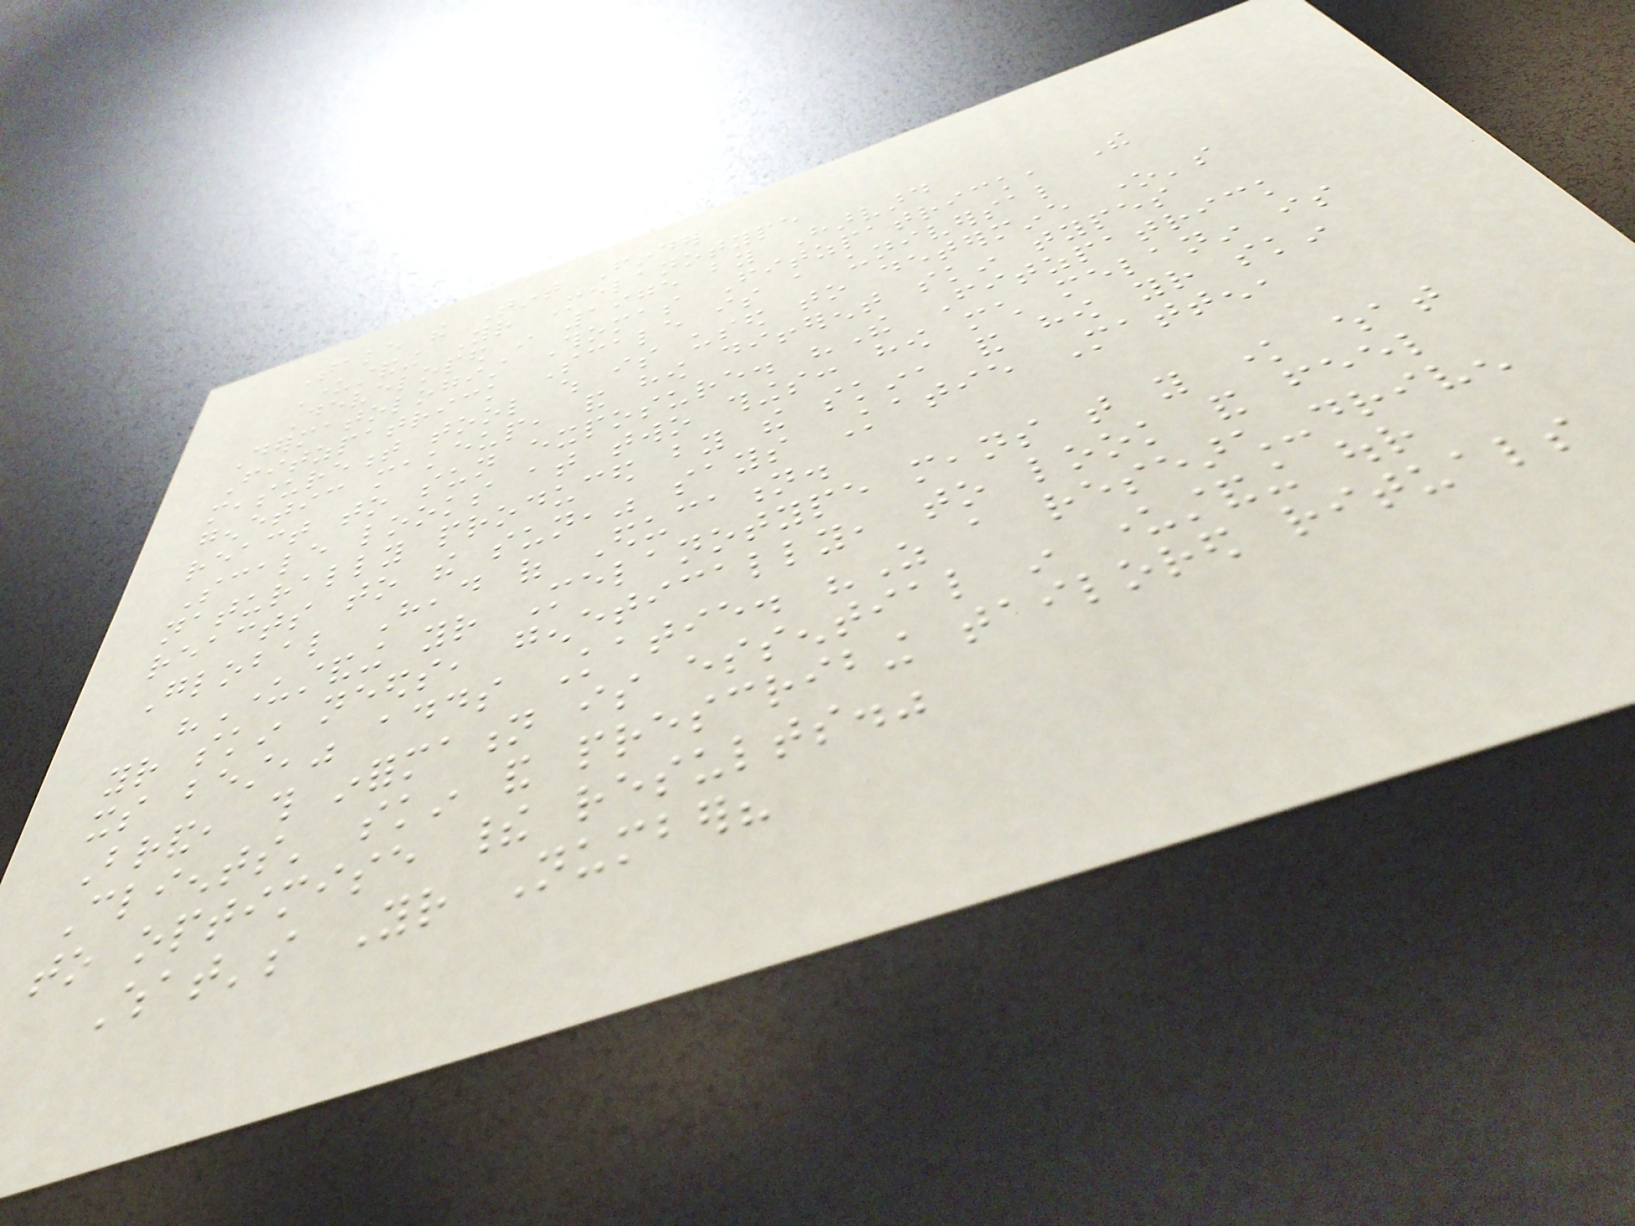Take the Tint Finder
Understanding Your Melanotype
Developed in 1975 by Harvard
Dermatologist Thomas Fitzpatrick, The
Fitzpatrick Scale is a universal
measurement tool which is used to determine one's
genetic makeup, and how different skin types
react to sun exposure. "The Fitzpatrick
Scale looks at two things: how much melanin is
naturally produced by the skin, and how your skin
reacts to the sun," says Katie Matten,
Global Head of Education.
"Understanding your Melanotype means that you know what
your skin needs, genetically, to look and feel
its best," adds Katie. "As a research-driven
Brand, this information is essential in understanding our
Clients' skin and prescribing tailored rituals
to optimise their results."
What's Your Number?
